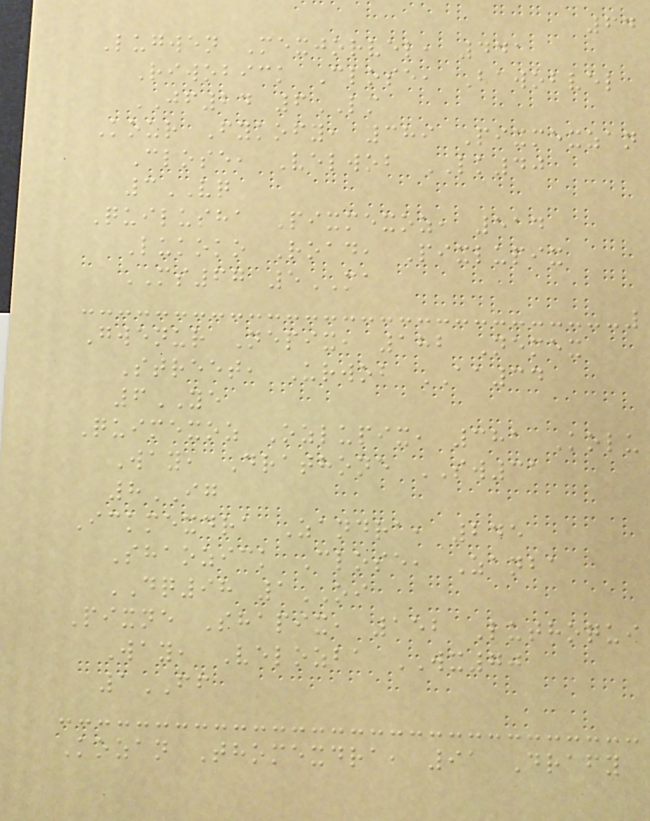64
Lugwen Mexjorvel, 441
Riwobick Close, Bawobvel
JF24 6LM
Kour Fykofy, 389 Pixmexzan
Close, Velwob LK40
3VQ
Quilusha Pixmexoz, 514
Lukoko Road, Pixlupix
MS67 5MA
Gwenur Nepix, 182 Nemex
Street, Urwob AA34
6YE
Quimexoz Ozlupix, 381 Kolu
Way, Drathone SW31
8IG
Ickmexdra Zandra, 245
Shaozick Close, Zanba
DQ98 1OI
Pixne Shapix, 152 Luthoqui
Way, Velozba WX70
1FF
Kozan Thomexdra, 91 Drafy
